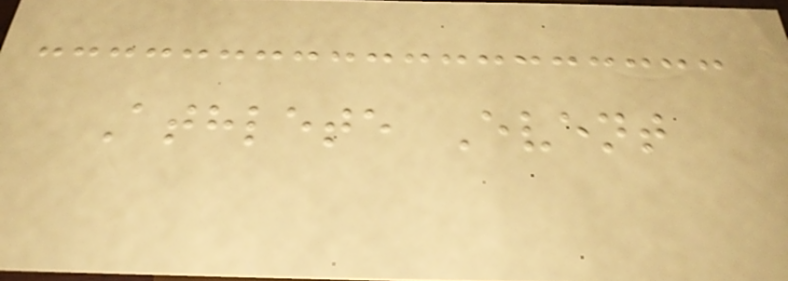Athlete Event
